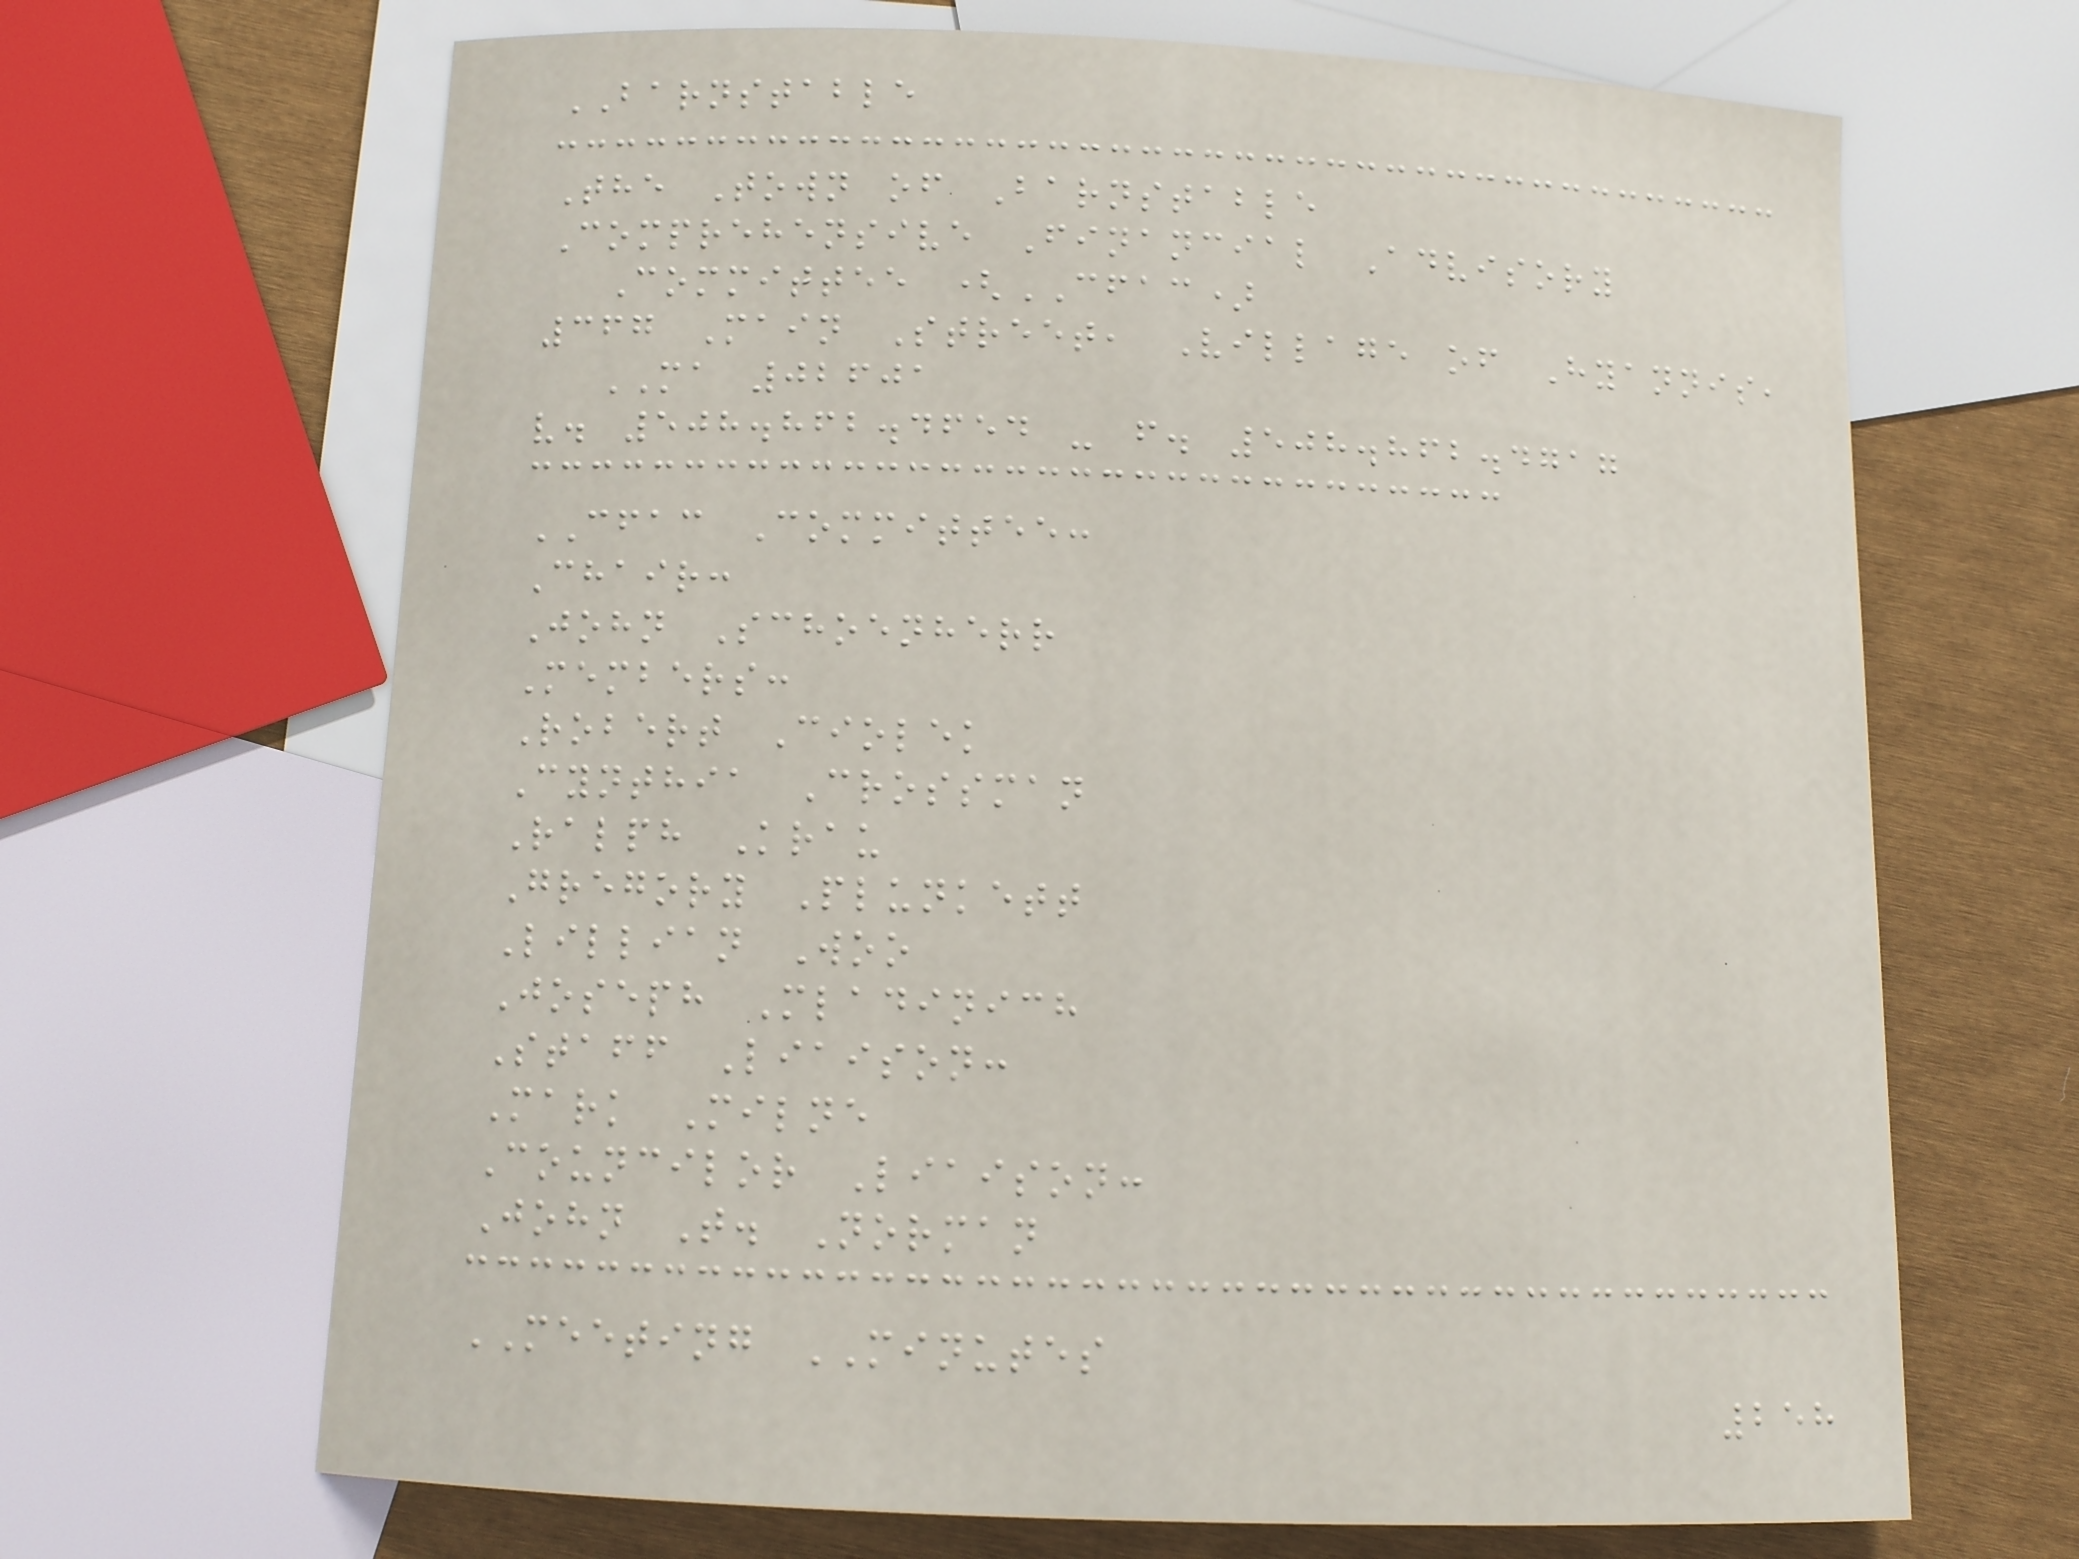BARNSTABLE
The Town of Barnstable
Comprehensive Financial Advisory
Committee (CFAC)
367 Main Street, Village of Hyannis,
MA 02601
v. 508.862.4654 - f. 508.862.4717
CFAC Committee:
Chair:
John Schoenherr
Members:
Robert Ciolek
Cynthia Crossman
Ralph Krau
Gregory Plunkett
Lillian Woo
Joseph Mladinich
Staff Liaison:
Mark Milne
Councilor Liaison:
John T. Norman
MEETING MINUTES
258
